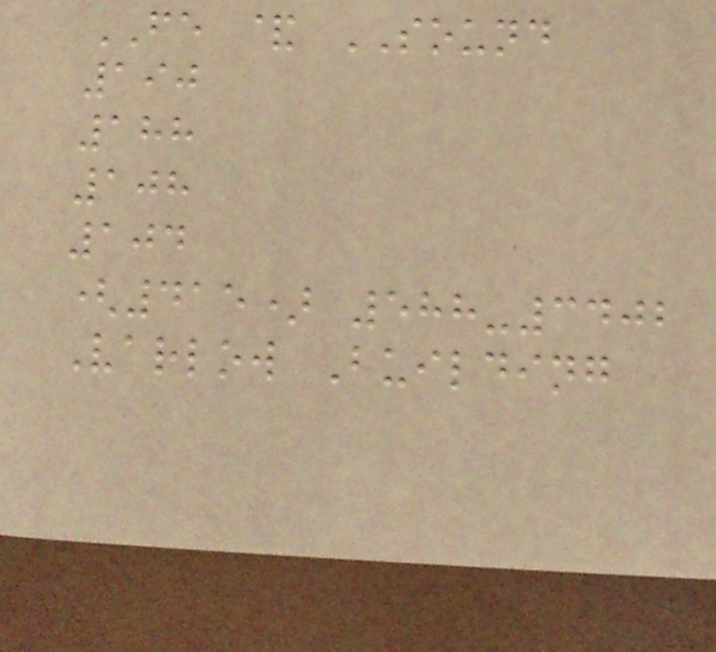FE & SOUND
190
188
108
104
(415) 588-3402
Varlow Building
